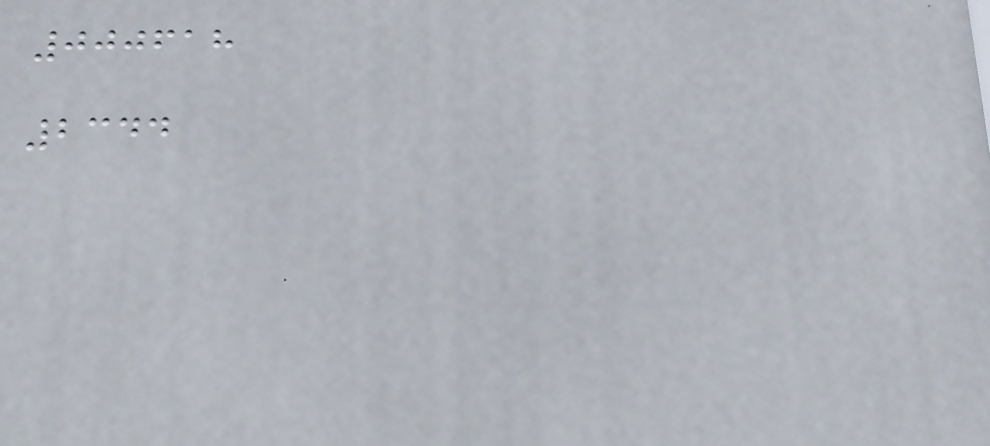000618
2344
